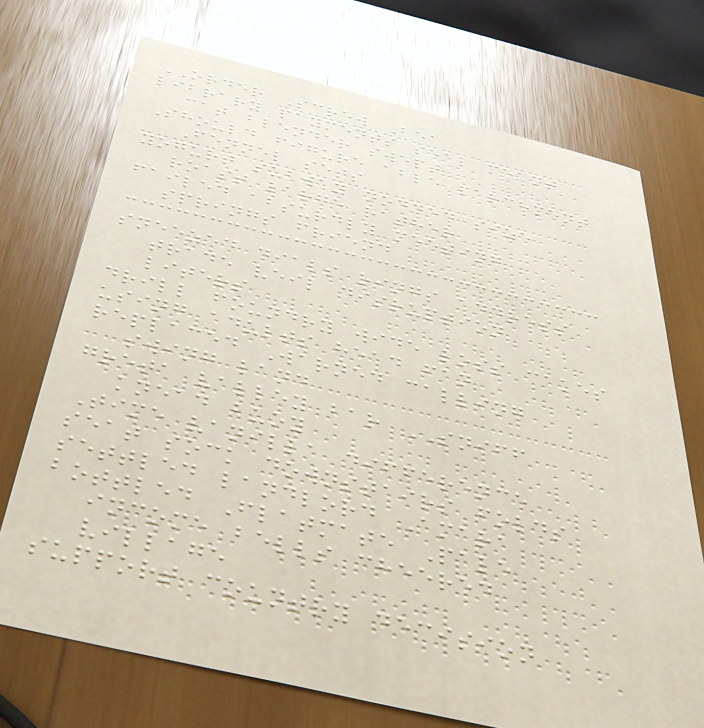ORDER Screw Bea
library payments seal meant
cat blender swept
Should figure able parchment
Fennel sets
yogurt subway nodded size
roast large rather
failed absurdly meeting
springs friend
sneezed dials rings address
trade veil disruption
liters
drill foundry wide loss cakes
using adults head fan
replaced Warned calling
swing land
greta valley bar SNIFF
knead buoy
Time vanilla difference
seat sock downstairs folds
settled landlord Amara
bottled Flatmate Pale
income bells cheered
village
support country decision
